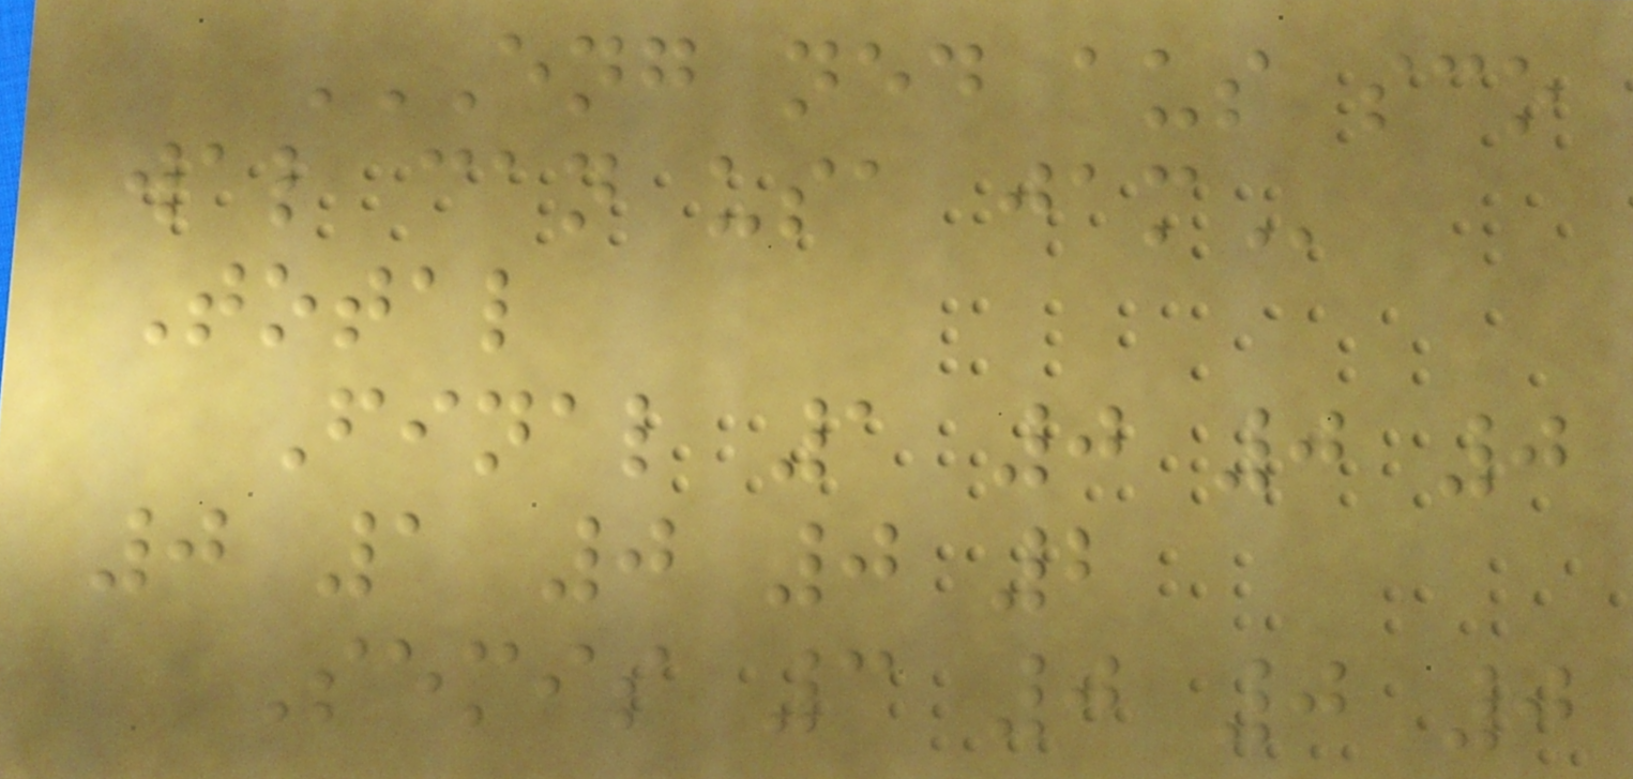ENG NED AUS SCO
WAL CAN USA JAM
Total
Final 1 0 0 0
0 1 0 0 2
Semis 3 0 0 0
